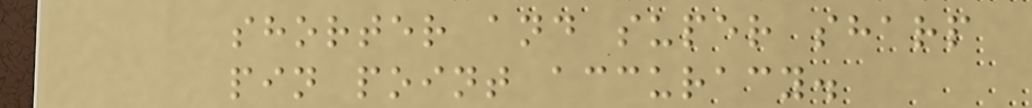shorter and super sharp
pin point accuracy.
